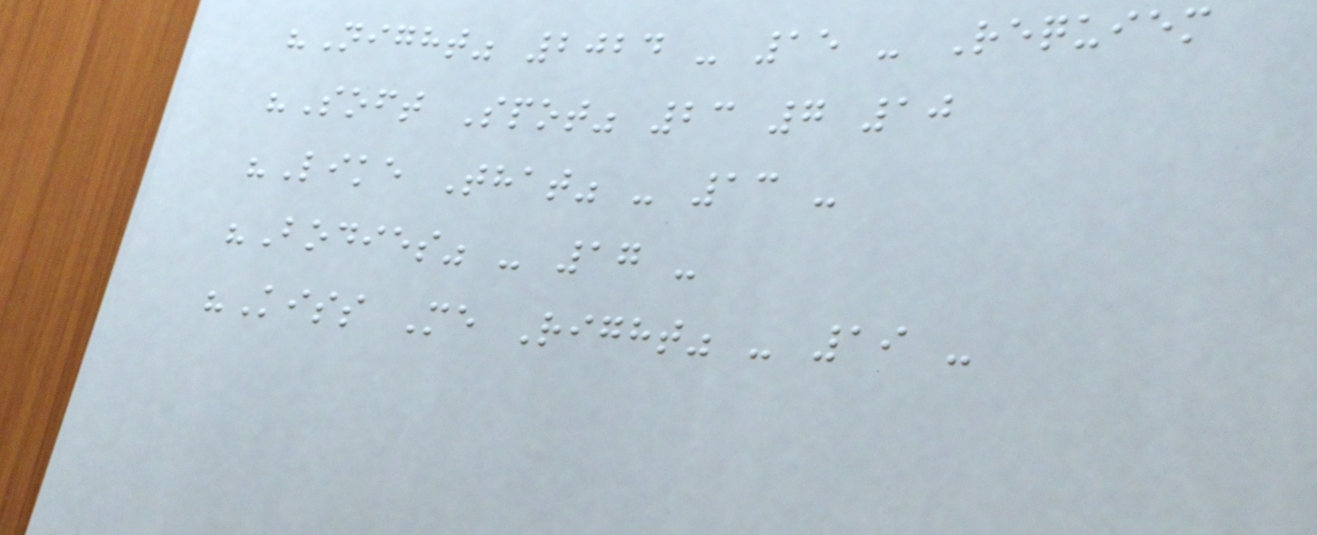"Night" 2024 - 15 - Requiem
"Soft Spot" 23 7 10
"Like That" - 13 -
"Bodies" - 17 -
"Kiss Me Right" - 19 -
